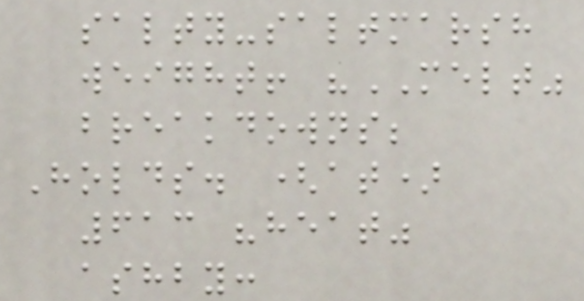salty-saltmarsh
weight! "MELT"
breakdowns;
Holds. (at)
613 "heat"
ashby:
